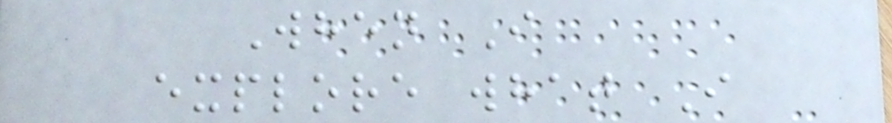When I
explore what I
